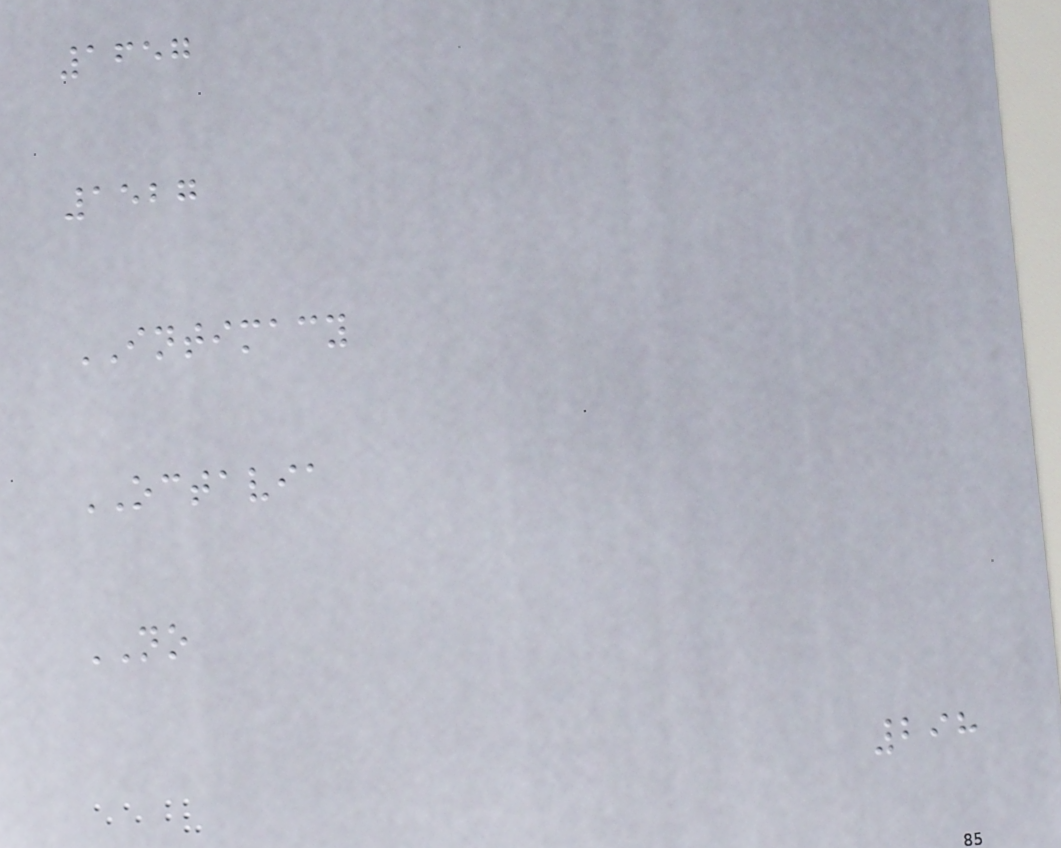1657
1527
INTIMACY
OCTAVIA
NO
298
